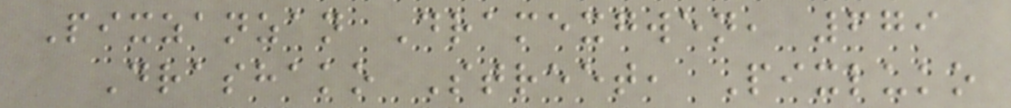Pixzanzan Dramexgwen, 679
Drashako Street, Pixluko
